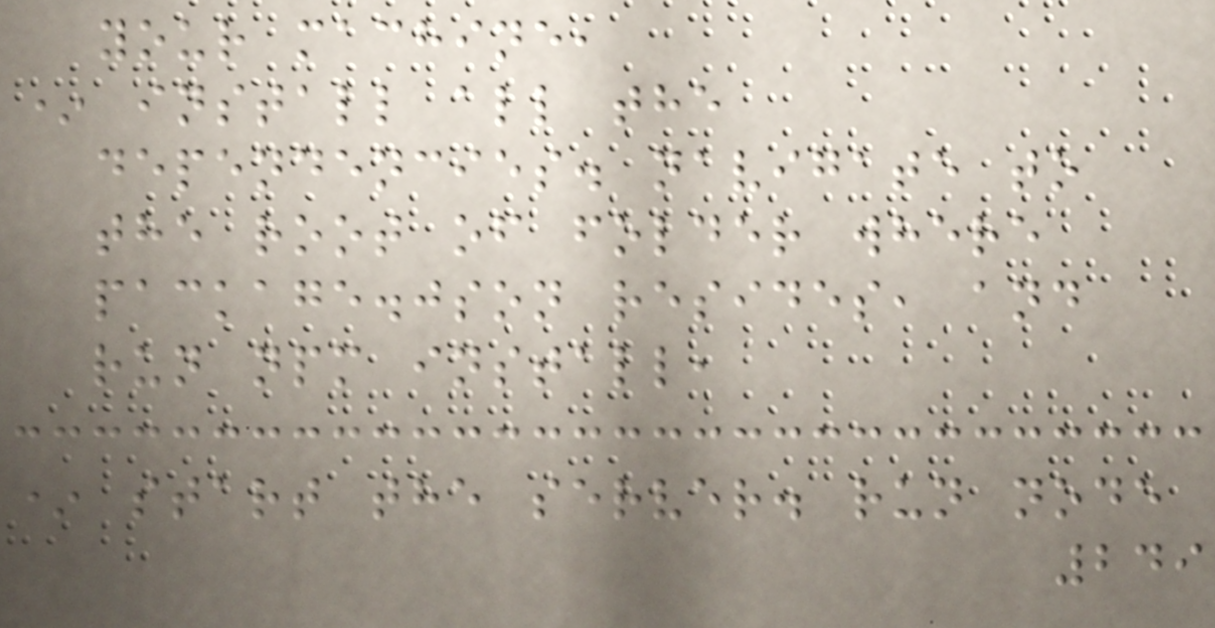your machine,
* install all the
dependencies. navigate to
the root of folder where
package.json resides, and
run npm install,
* start the server. run node
249
